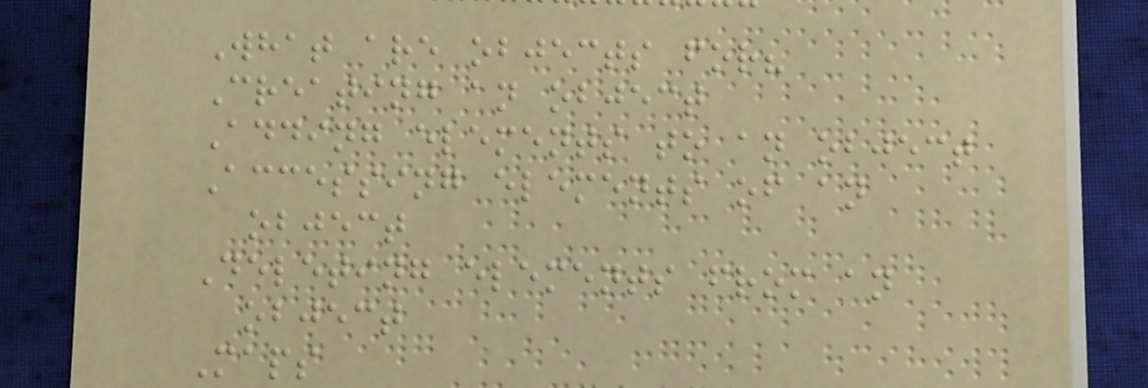What are objects for?
Creating an object
Adding elements to an object
Accessing elements of an
object
Deleting elements from an
object
Maps
